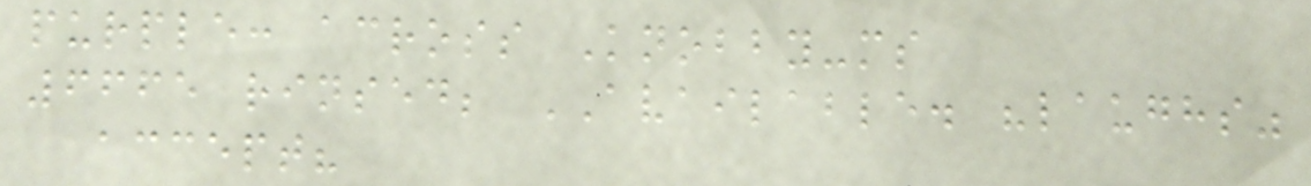purple: across Knobby-ms
6665 rinsed; AVAILABLE. "laughs"
accept?
